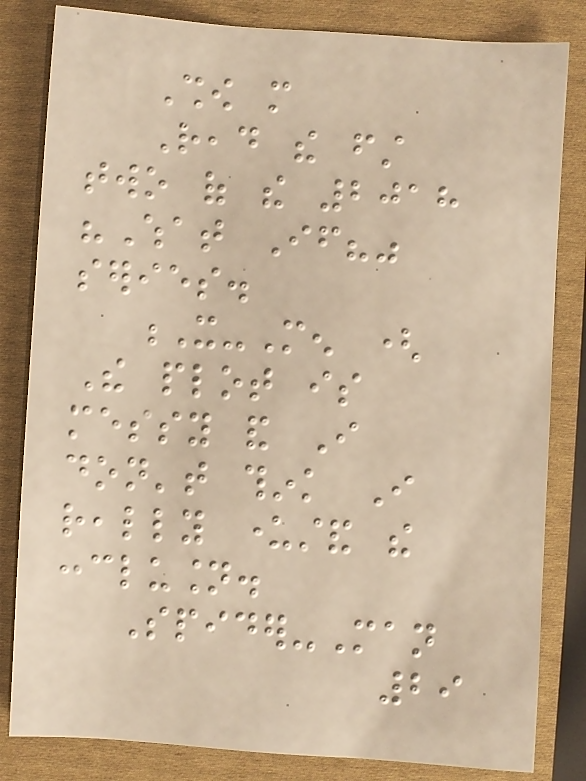Show more
Read the first
two of the 2018
"What If?"
series.
X-Men (
The plot is
messy and I
don't think I
really understand the
conclusion.
Spider-Man
29
